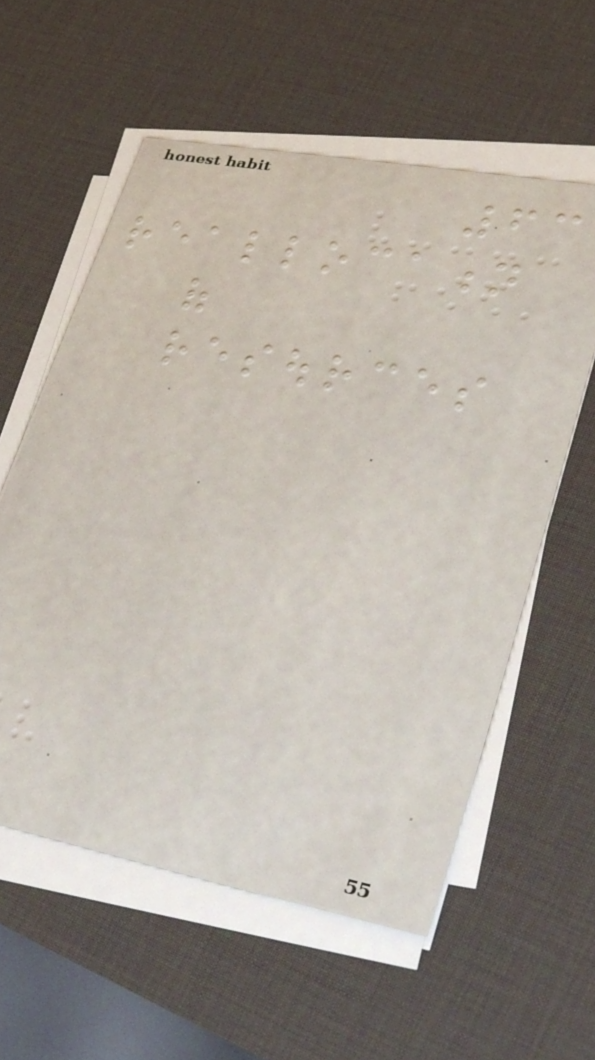63
reallocation
of
resources
